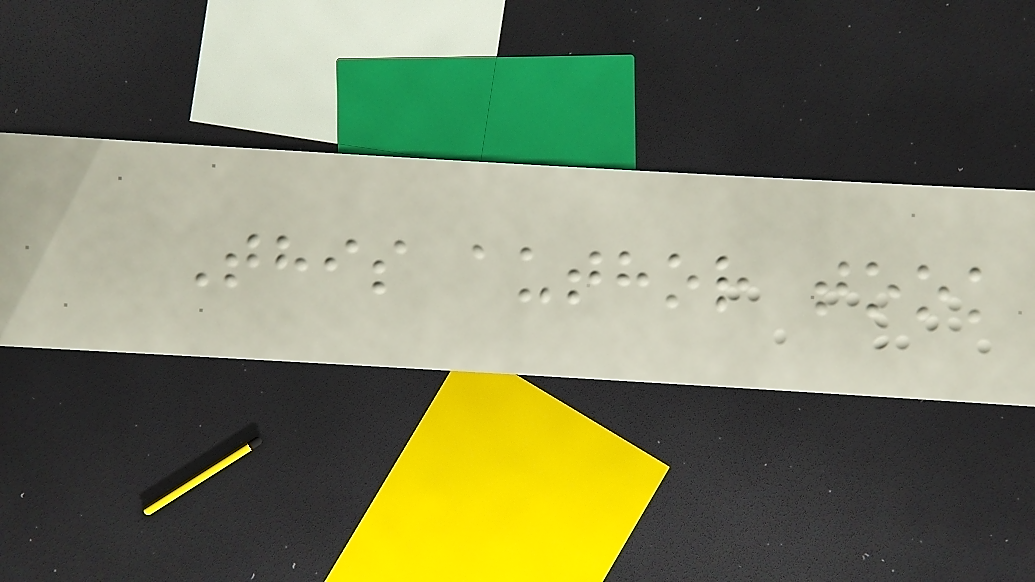This author took
